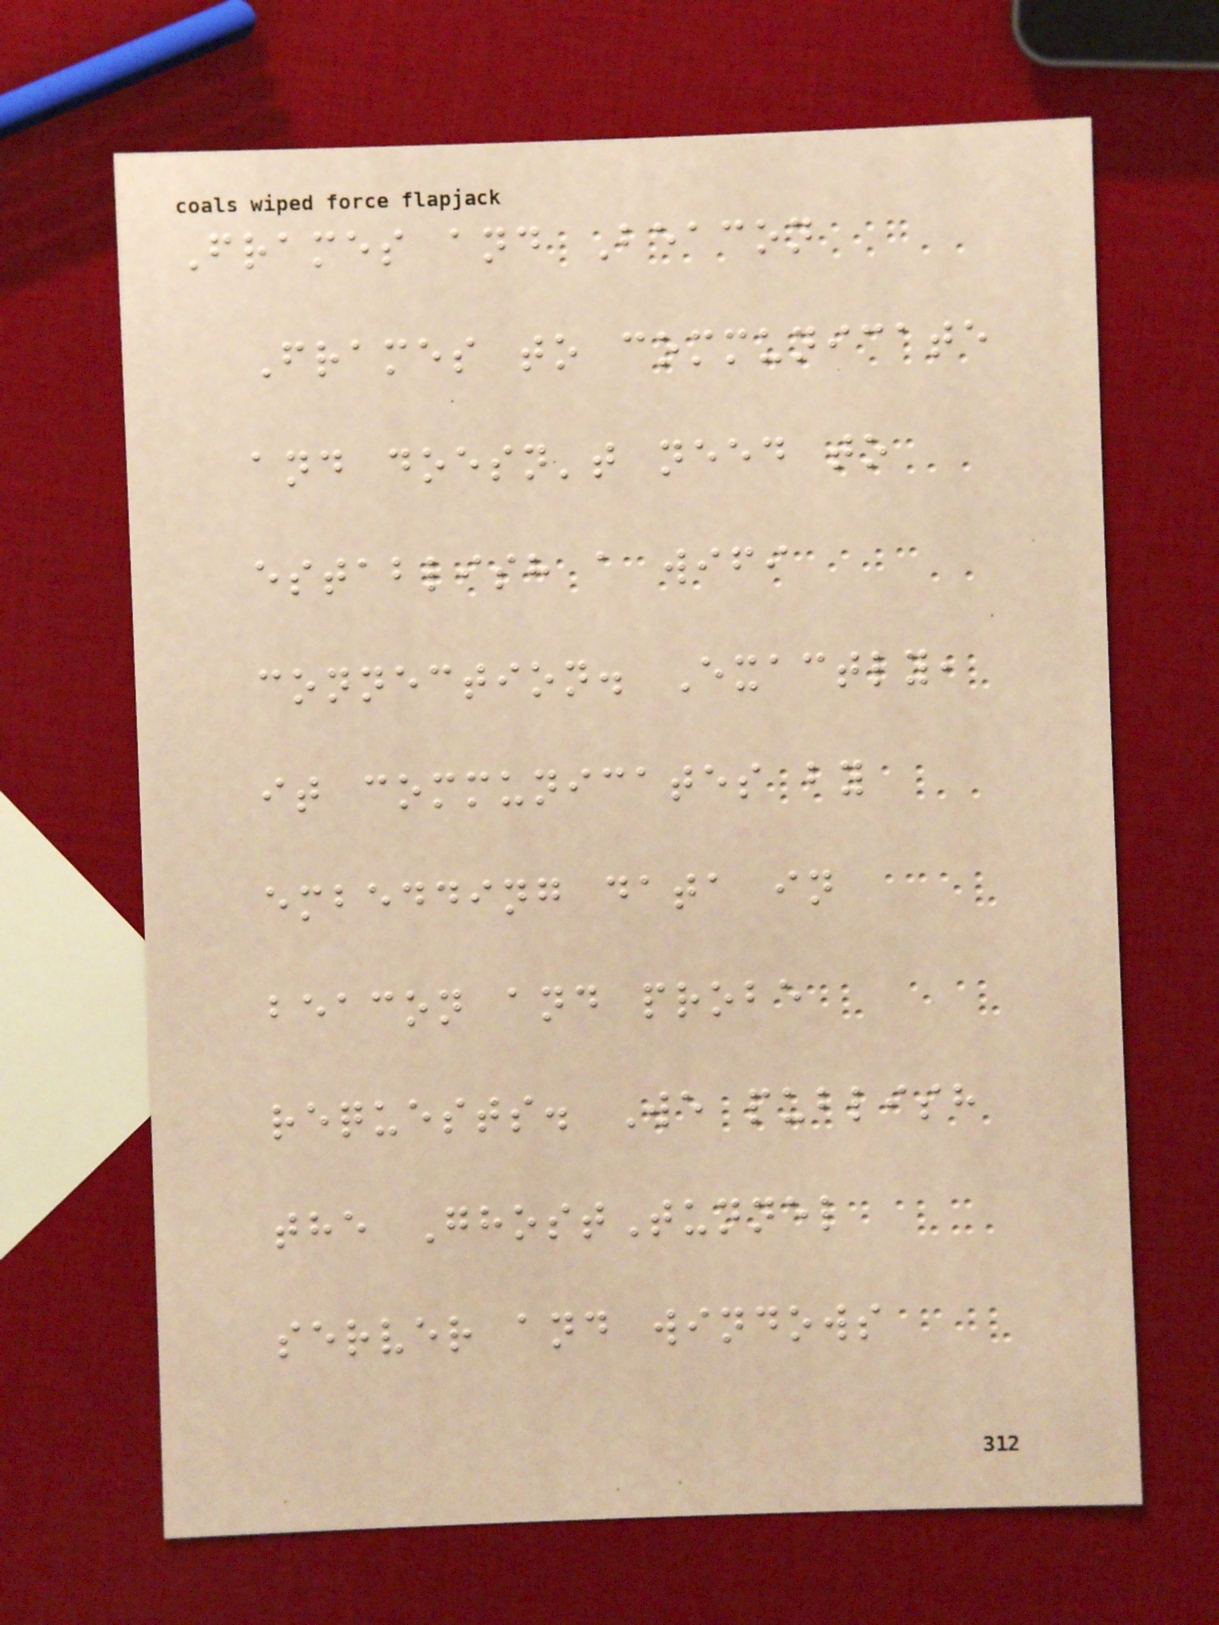Frames and Beacon
Frames to communicate
and doesn't need to
establish a wifi
connection. Exactly,
it communicates by
embedding data in
beacon and probe
requests. We publish
the GhostTunnel
server and windows
